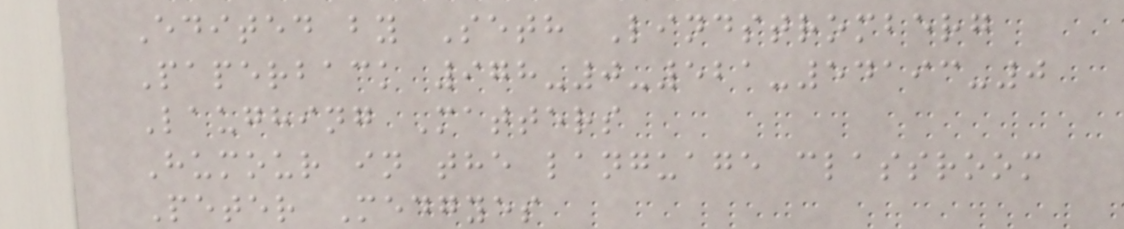Edited by Seth Lindstromberg
Paperback 978-0-521-54193-0
Laughing Matters
Humour in the language classroom
Peter Medgyes
